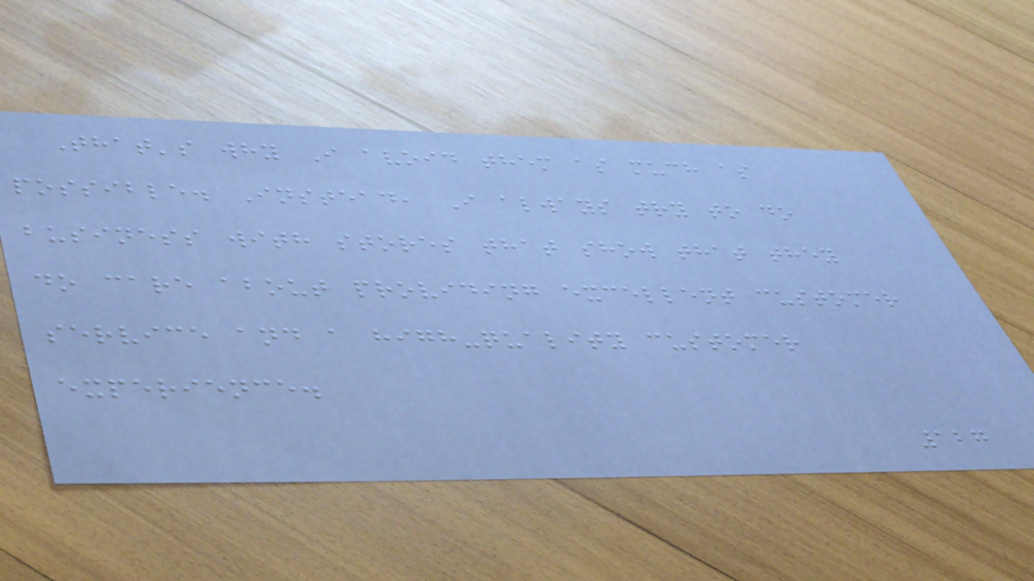That's why I avoid them as much as
possible. Instead, I always try to do
business with stores that show that they
do care about providing excellent customer
service and a high-quality customer
experience.
127
